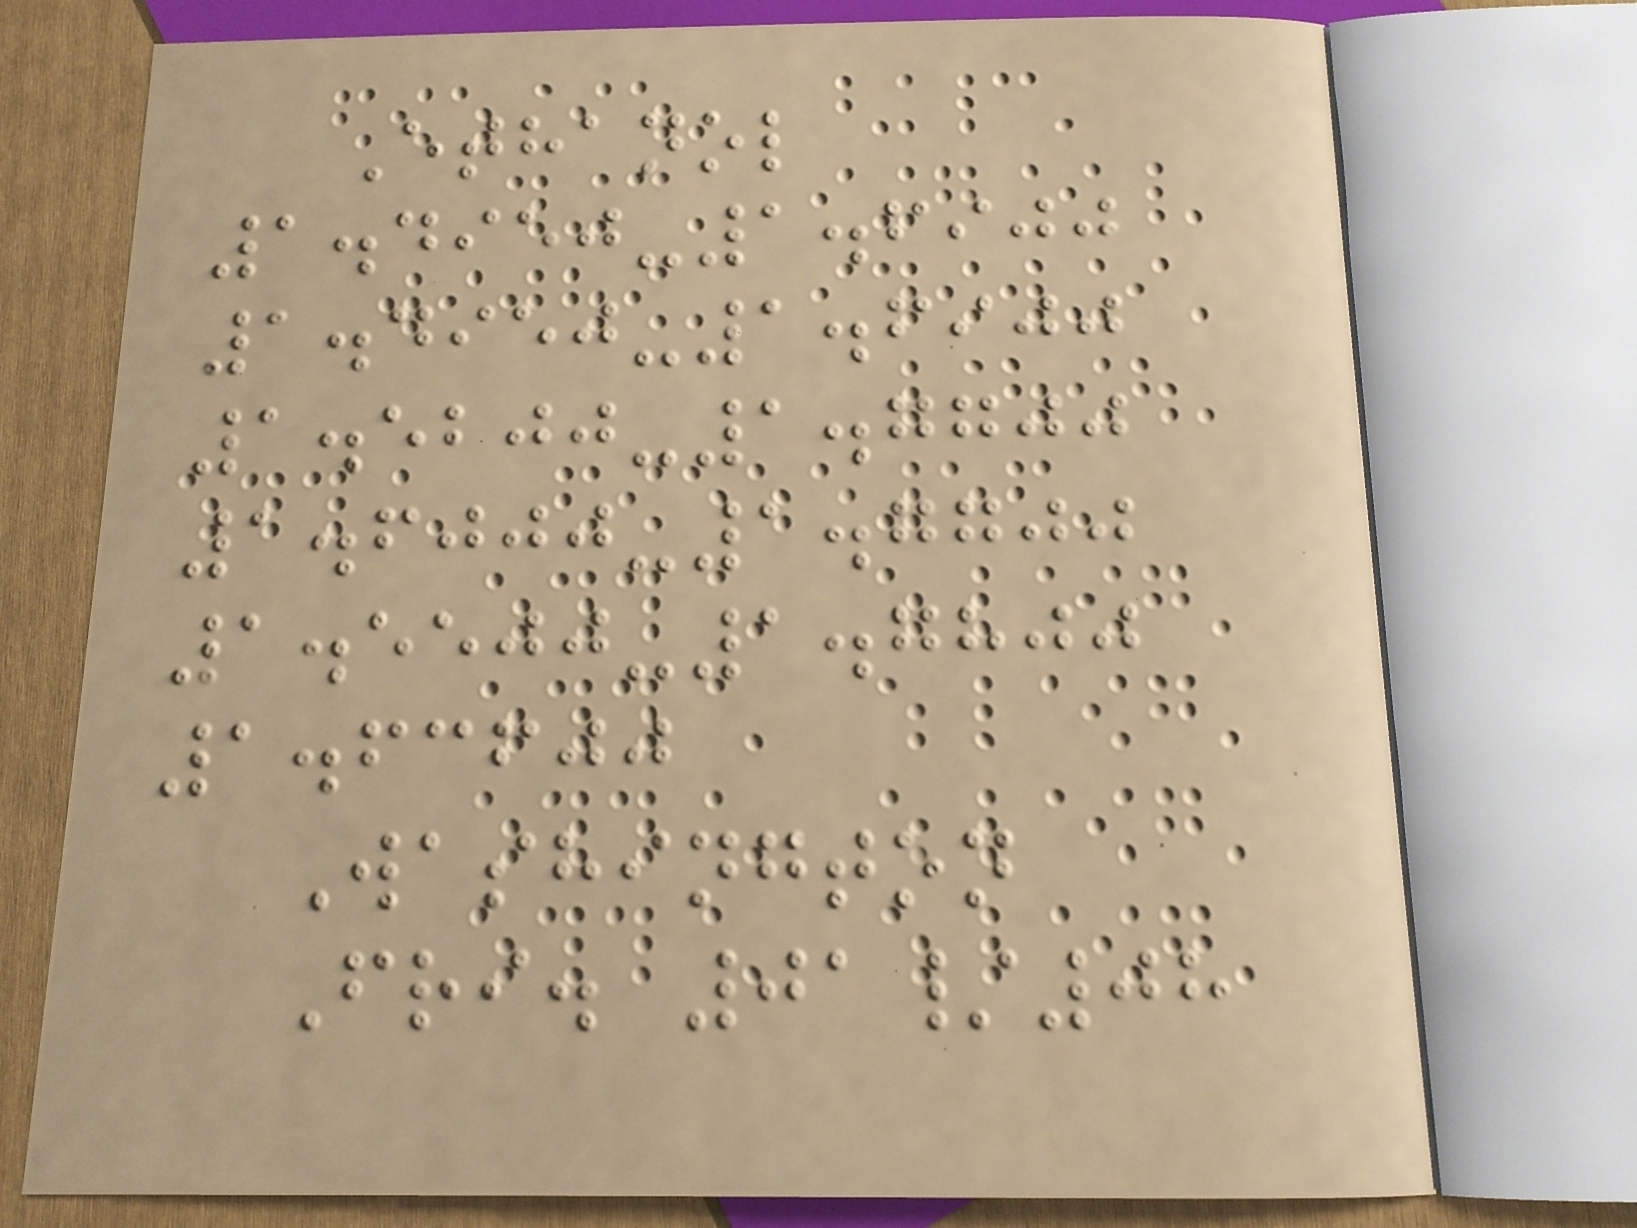Ethanol
1.4950-1.6900
1.4950-1.6900
1.5200-1.7700
1.6000-1.7700
1.5500-1.7800
1.63600
Washington
Fri. 01/08
